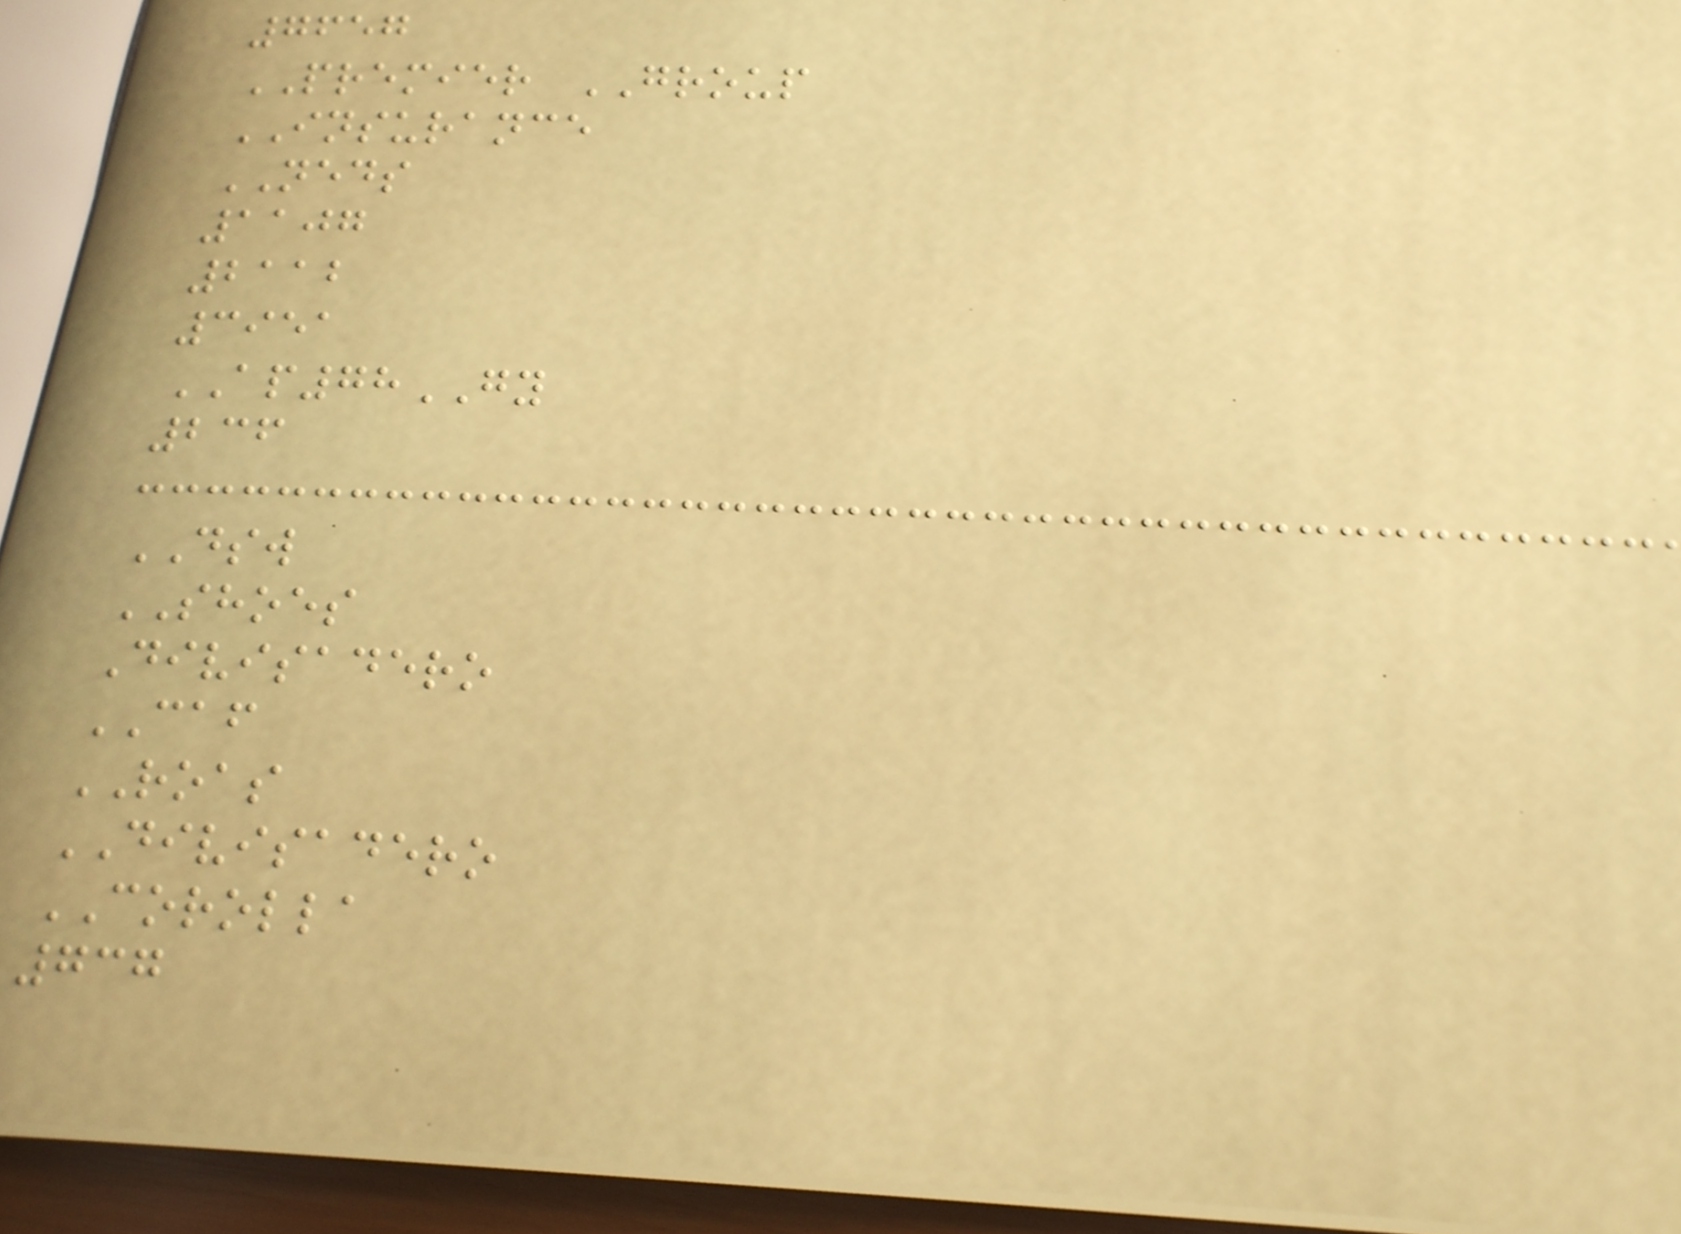7657
PREMIER GROUP
INSURANCE
NEDS
1107
2112
3951
AP78GY
236
DSW
SHOES
Divisadero
CAF
ROAS
DIVISADERO
COROLLA
737
